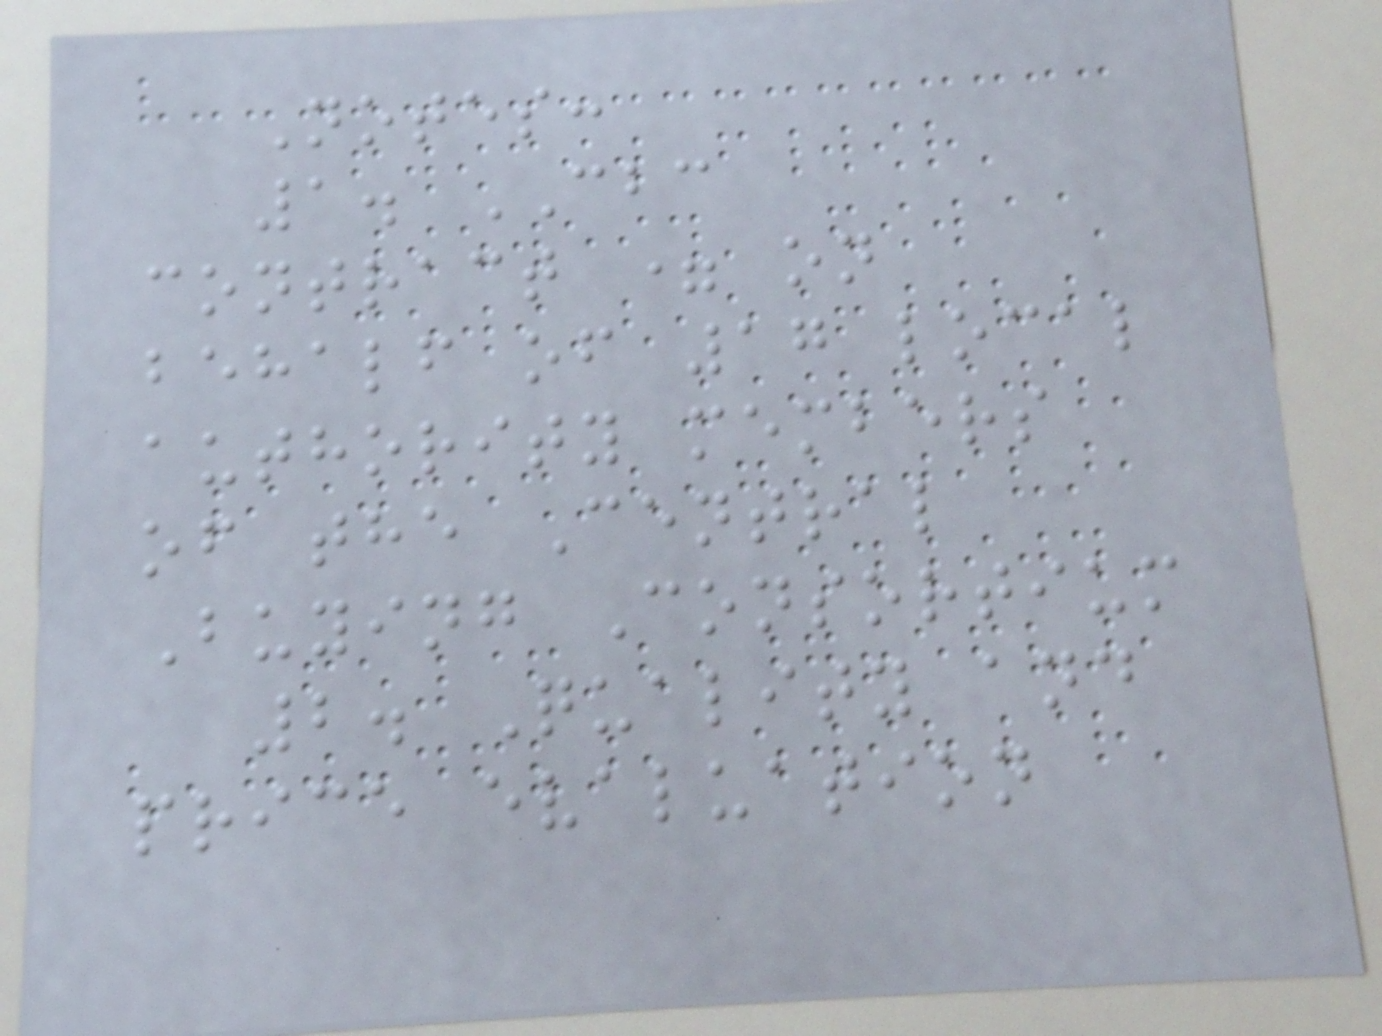Notes:
1. CBC
contract = on
behalf of 17 local
authority members
of the Central
Buying Consortium
2. Quality and
price evaluation
